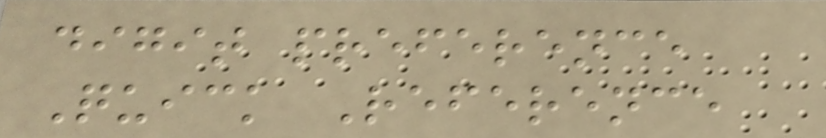digit preference
Quick Reference
